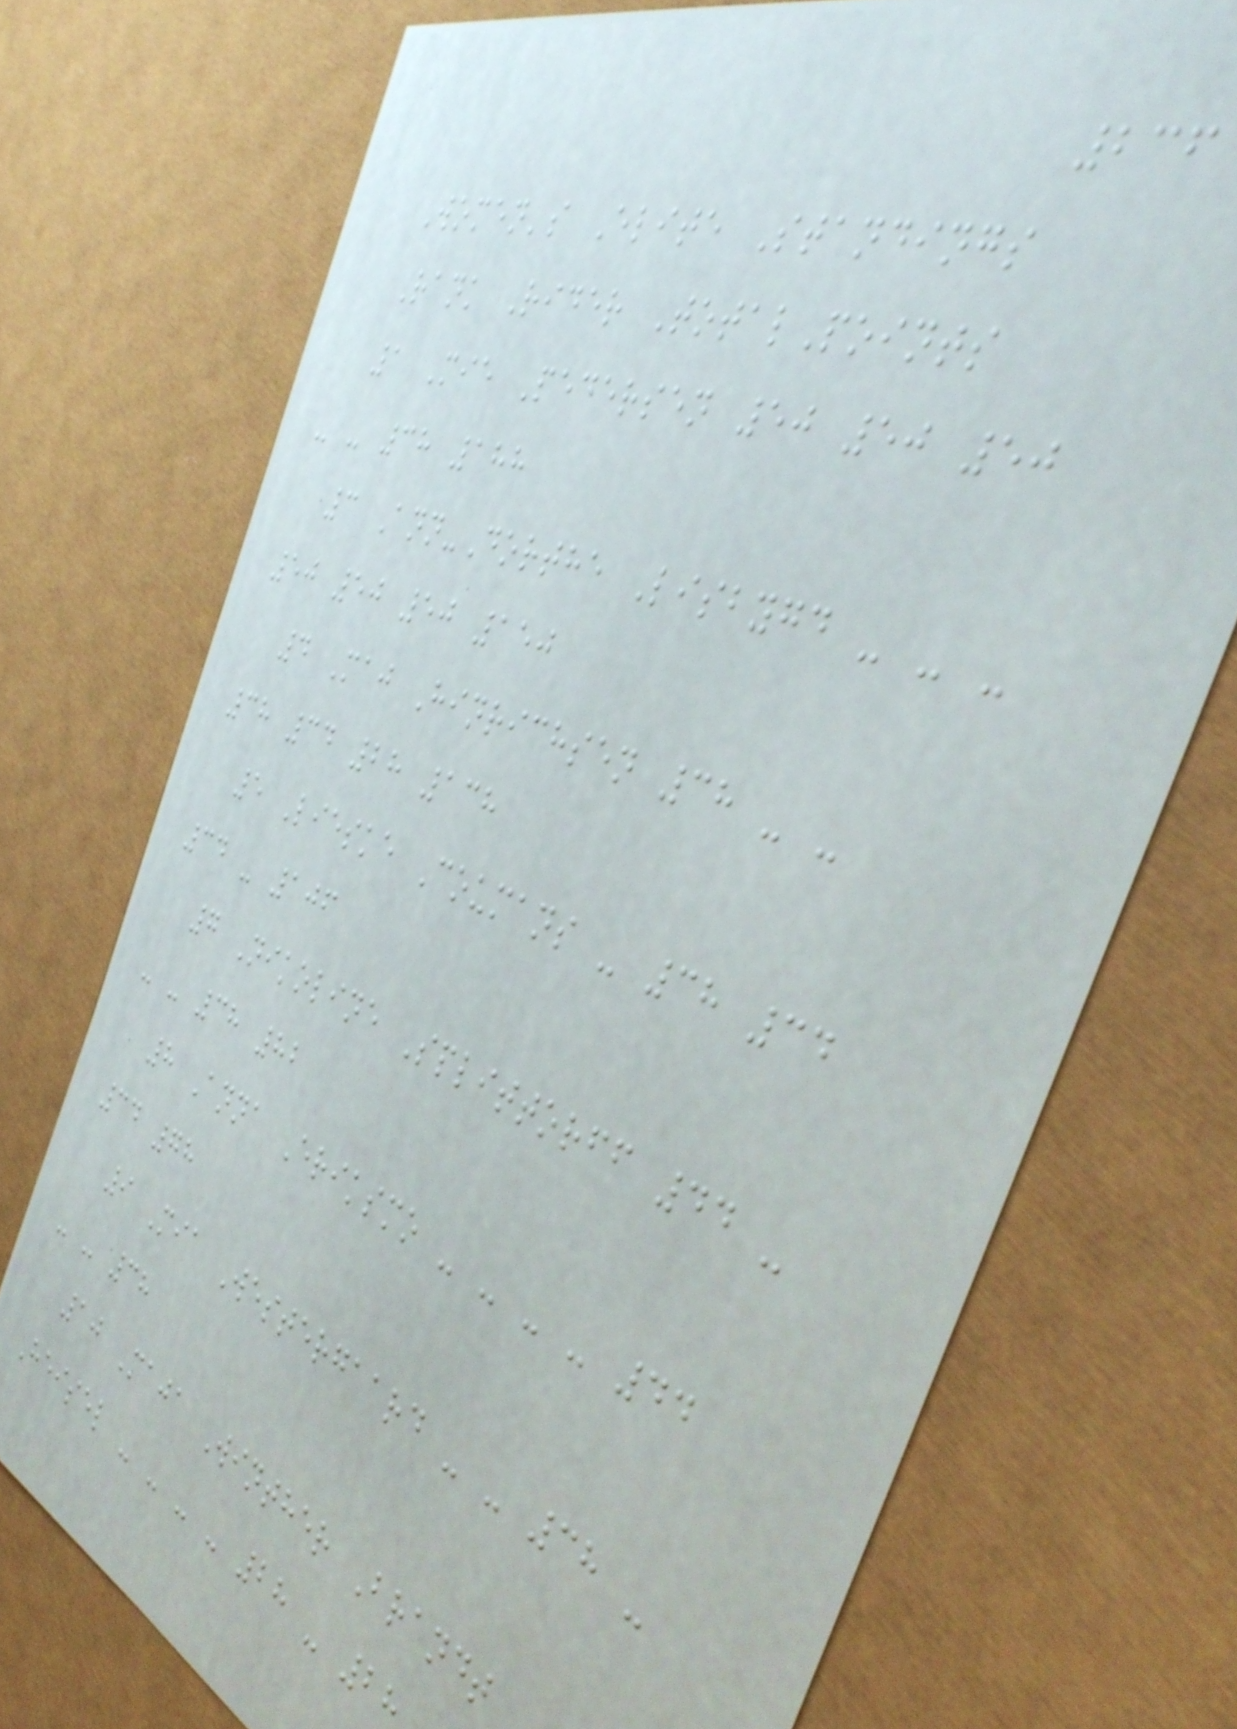236
Women's Elite Standings
Rank Rider TotalPoints
1 Mie Pedersen 50 50 50
- - 38 188
3 Ann-Dorthe Lisbygd - - -
50 50 50 150
4 Maj Hinrichsen 38 - -
38 34 28 138
5 Lieske Coumans - 38 34
34 - 106
7 Nikoline Splittorff 44 -
- - 38 82
8 Anna Eriksmo - - - - 44
34 78
9 Mia Westergaard - - 38 -
- - 38
10 Maja Winther Brandt
Heisel - - - - 28 - 28
